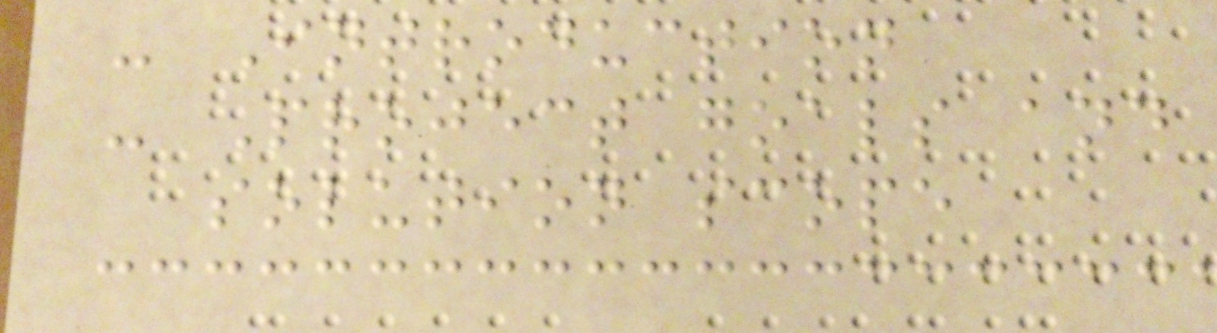- Introduction
- Project goals and
solution scope
